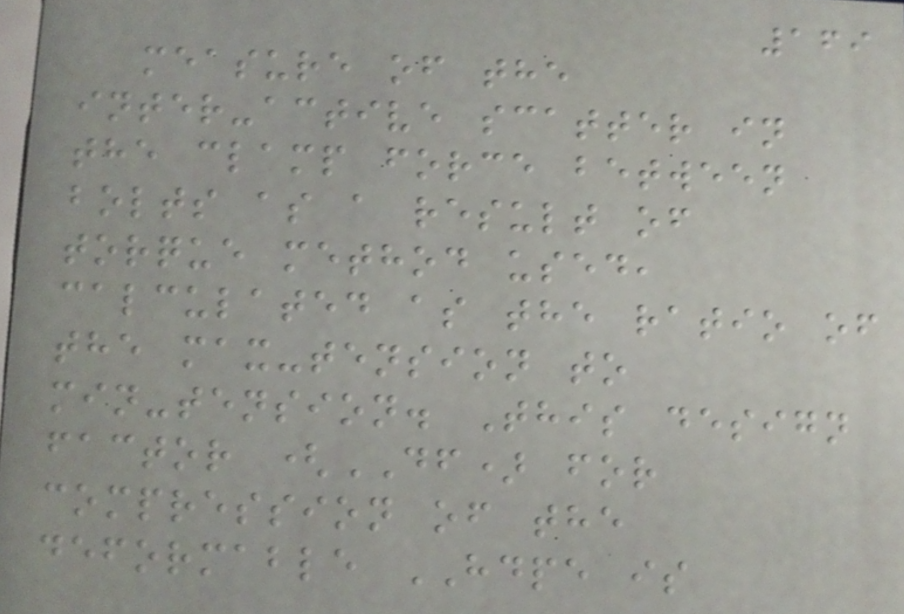169
measure of the
inter-active scatter in
the clamp force between
bolts as a result of
torque method used,
calculated as the ratio of
the max-tension to
min-tension. This design
factor (DF) for
compression of the
deformable HDPE is
